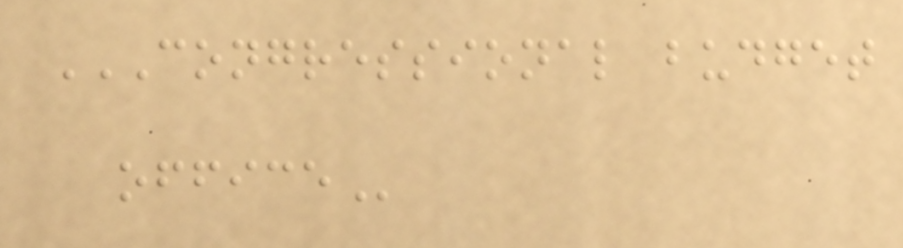CONGRESSIONAL BUDGET
OFFICE
